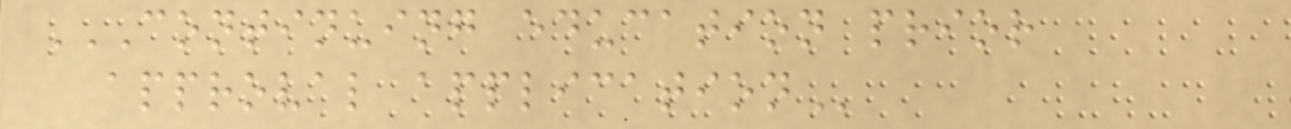CONTINUING EDUCATION PRIOR
APPROVAL APPLICATION
